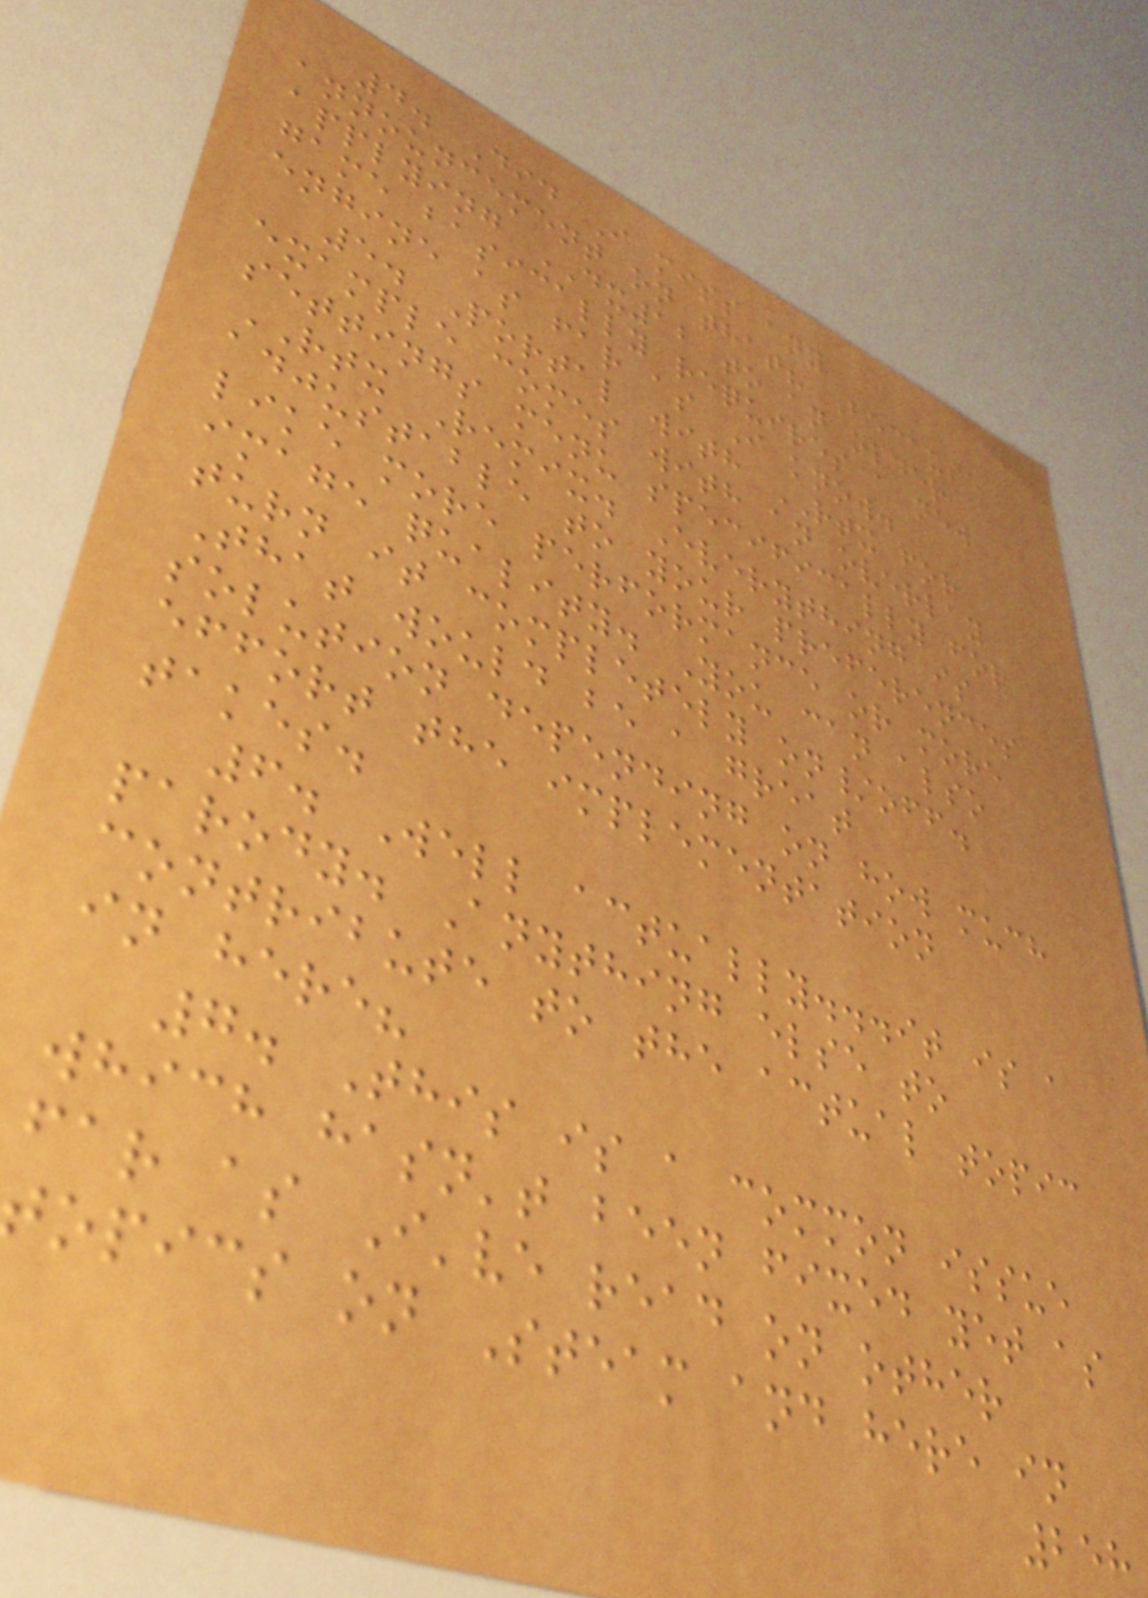4. Did I miss any
announcement on that? Because
applying DX12 to an older
game basically requires a new
engine as far as I know.
5. Portal with RTX for
example comes with an overlay
settings menu specifically for
RTX Remix. Everything is
adjustable to your preferences
like more performance or more
image quality. You can also
turn it completely on/off.
That would be a great
solution depending on how much
effort the implementation
takes.
6. Well actually...it is a
parody. Anything else to
contribute to the actual topic
in here?
7. This is a common issue
which hasn't been fixed yet as
far as I've read on other
topics on Steam and here in
258
